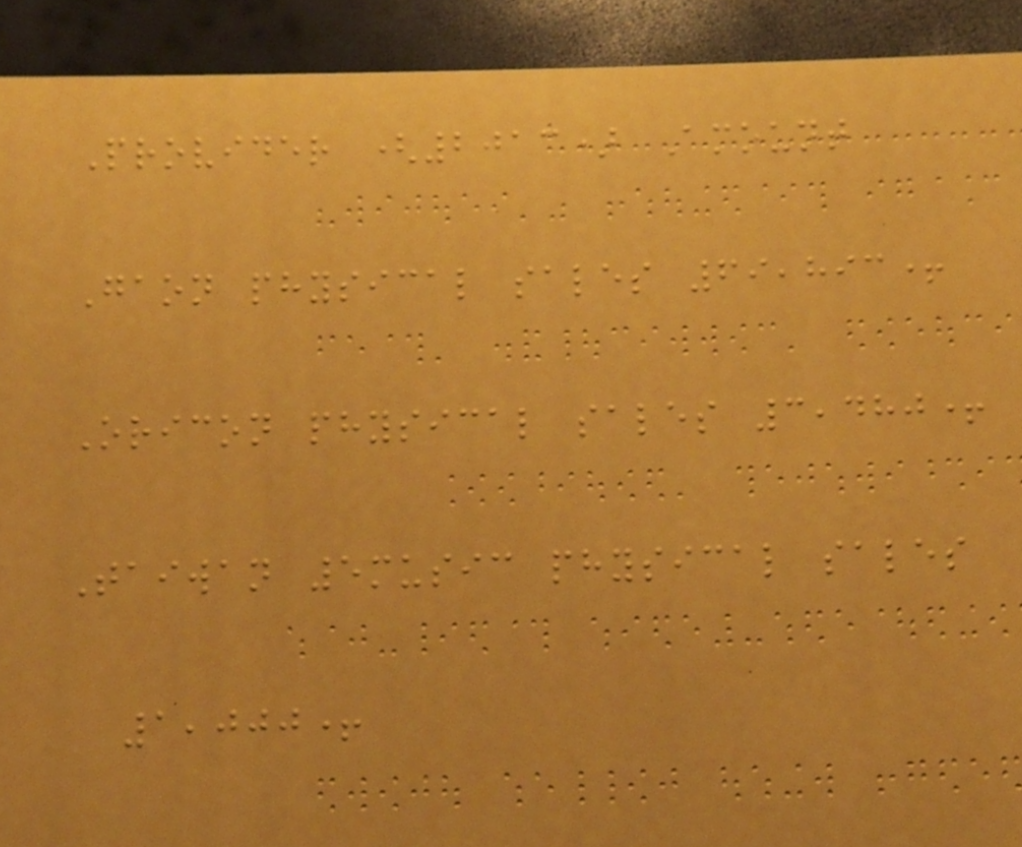Provider (2013) Amount
Gaon physical sales 69,893+
Oricon physical sales 3,480+
Taiwan 5music physical sales
1,000+
